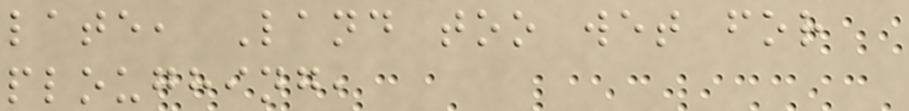late, Land too wet for
ploughing,
